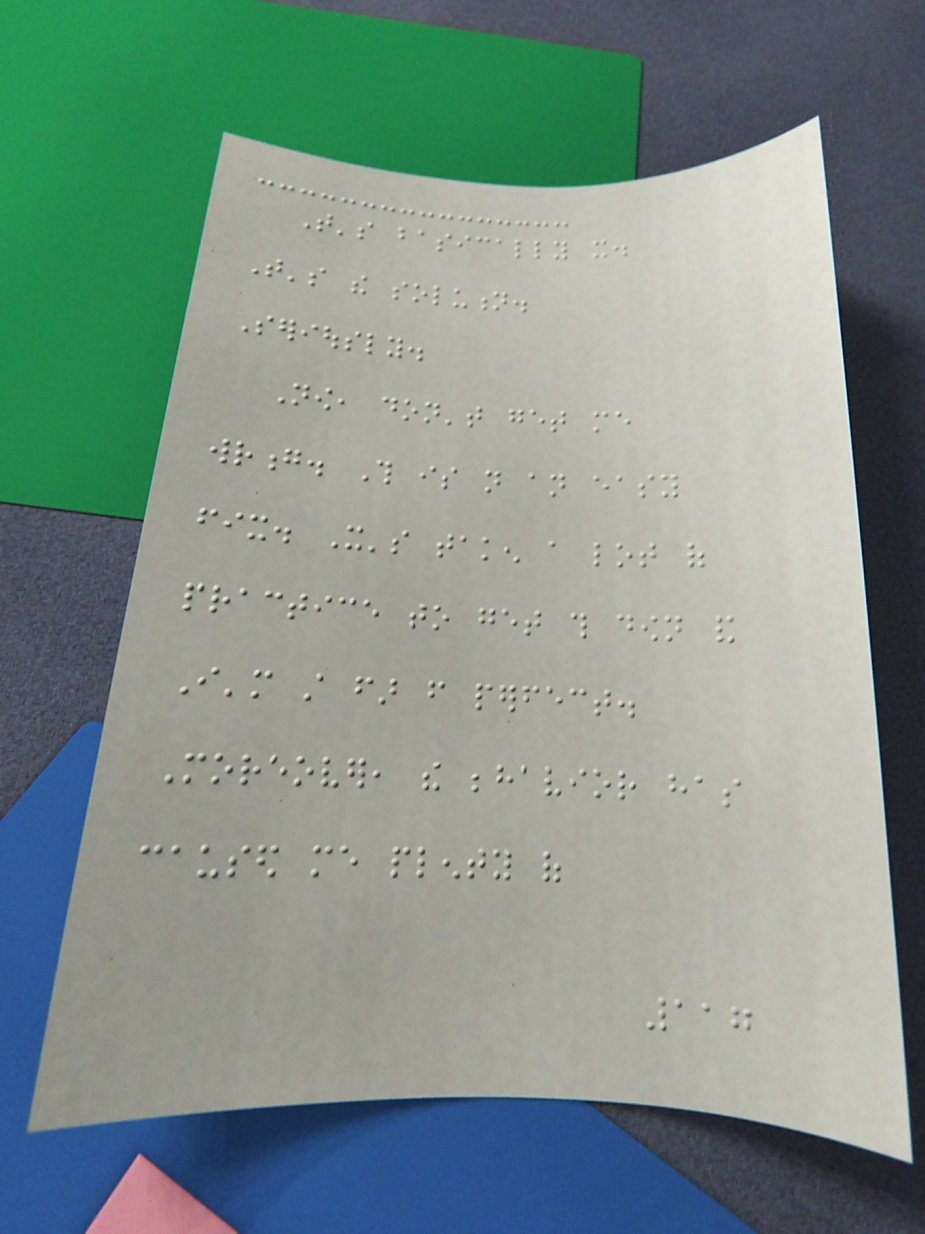That's basically it.
That's the solution.
Seriously.
Now, don't get me
wrong. This is not an easy
fix. It's taken a lot of
practice to get this down and
I'm still far from perfect.
Moreover, the behavior has
caused me plenty of
117
